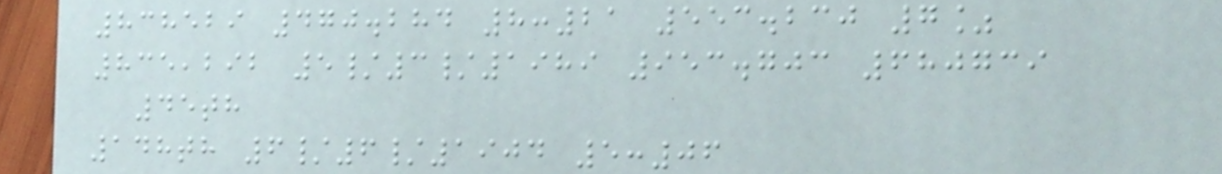838529 470.284 8:21 553.230 7%
835,292 5/3/1989 953.703 680739
45th
148th 6/6/1904 5:06
